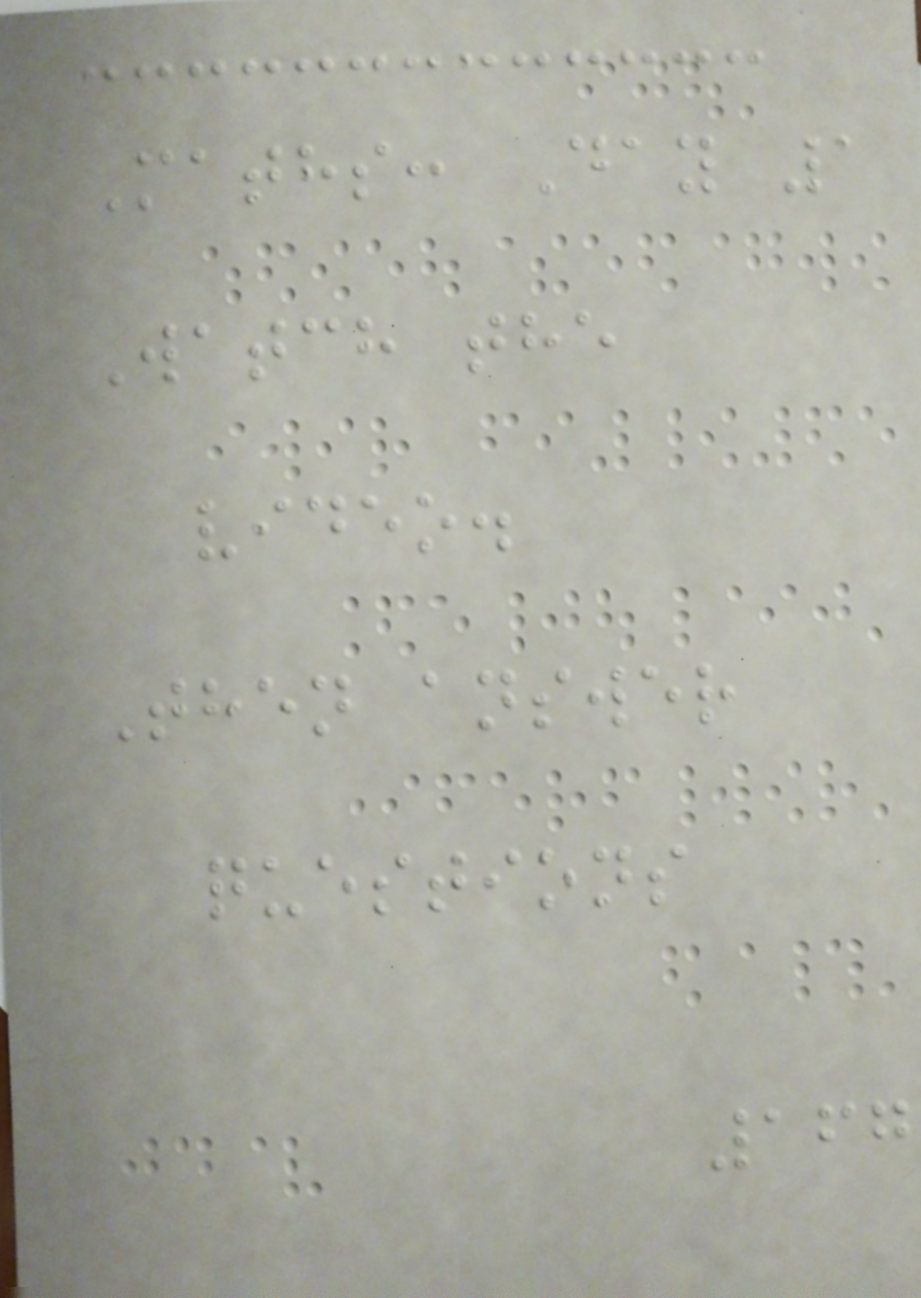Maths: Day 1
Watch the
video.
Then answer
questions
167
